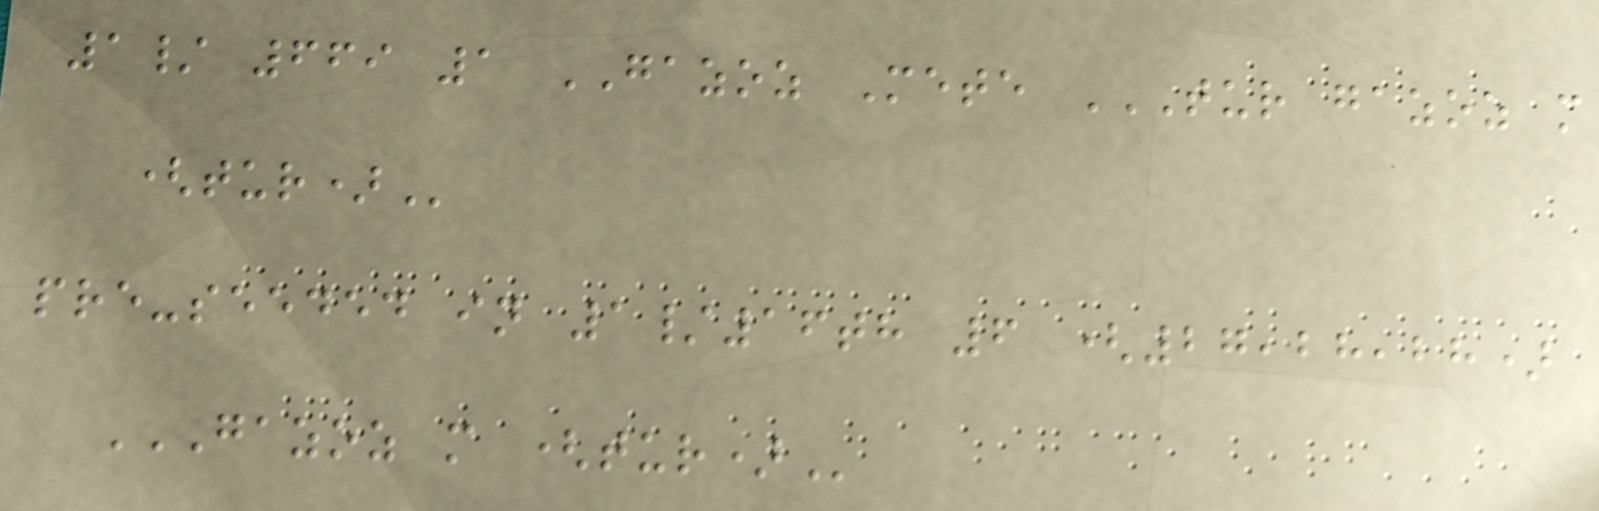1/ 669 1 GAZOZ Mete TUR GAZOZ M
(TUR)
pre-seeded in 1/16th 6 (27,28,28)
GAZOZ M (TUR)
